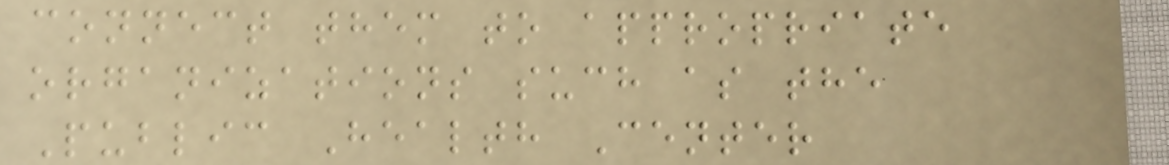connect them to appropriate
organizations such as the
Public Health Center
